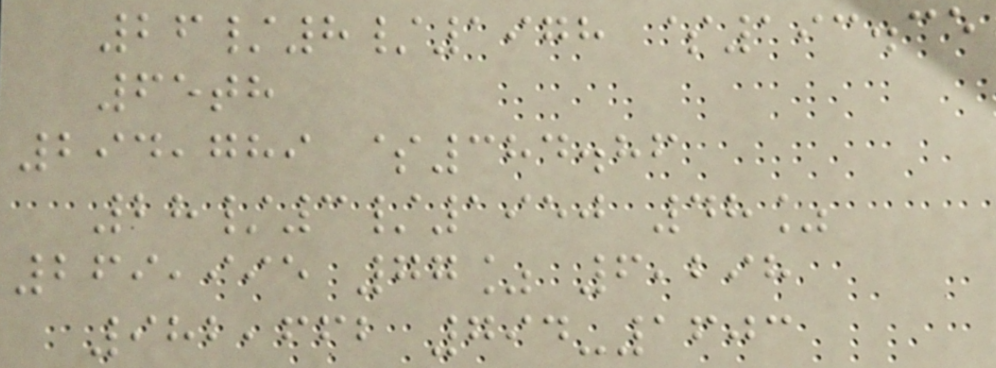26/8/1978 $193.35
65th
294,789 $384.86
28/3/1950 48%
269,995 77% 6,298
982,662 794-1603
